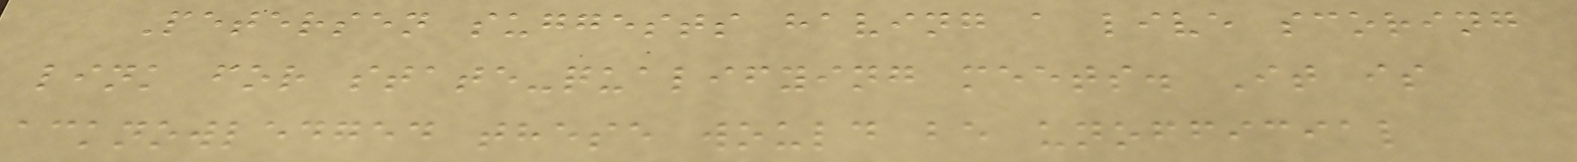Petersen suggests having a live scoring
link for state-qualifying meets. It is
acknowledged these would be unofficial
